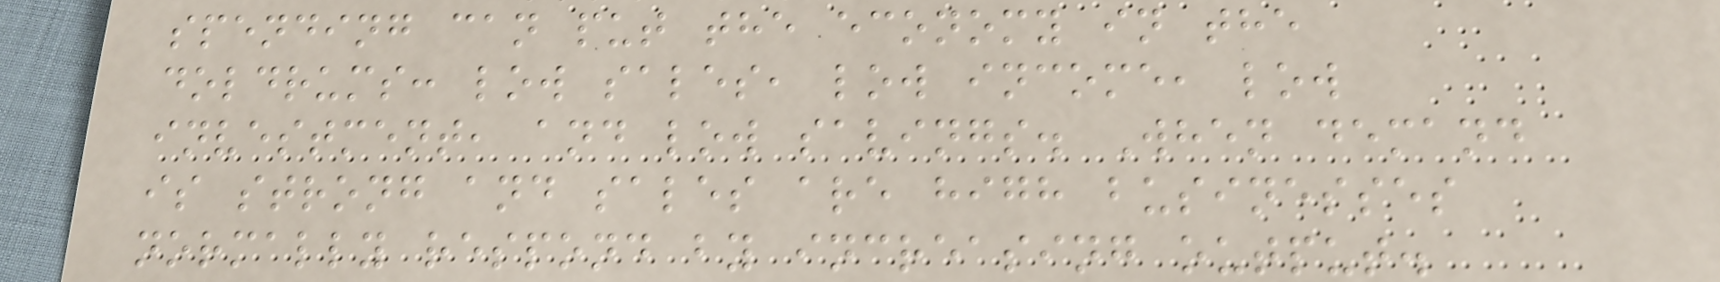spending can put the economy in the
doldrums: low sales, low income, low
investment, and low savings. When demand
is strong and sales are high businesses
normally respond by increasing output.
